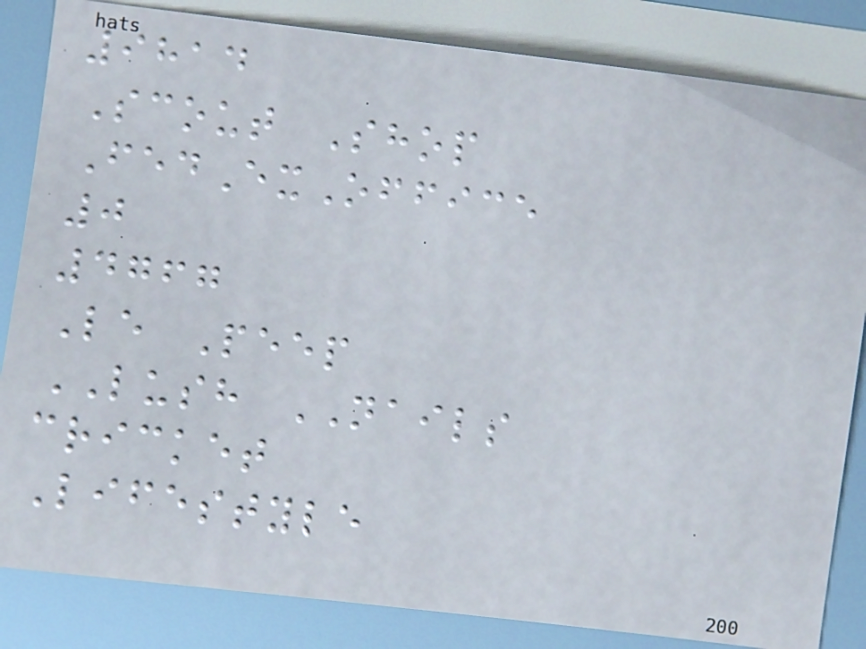9814
Scout Shop
FedExOffice
0
4767
Le Peep
LUSH NAILS
cricket
Lifestyle
